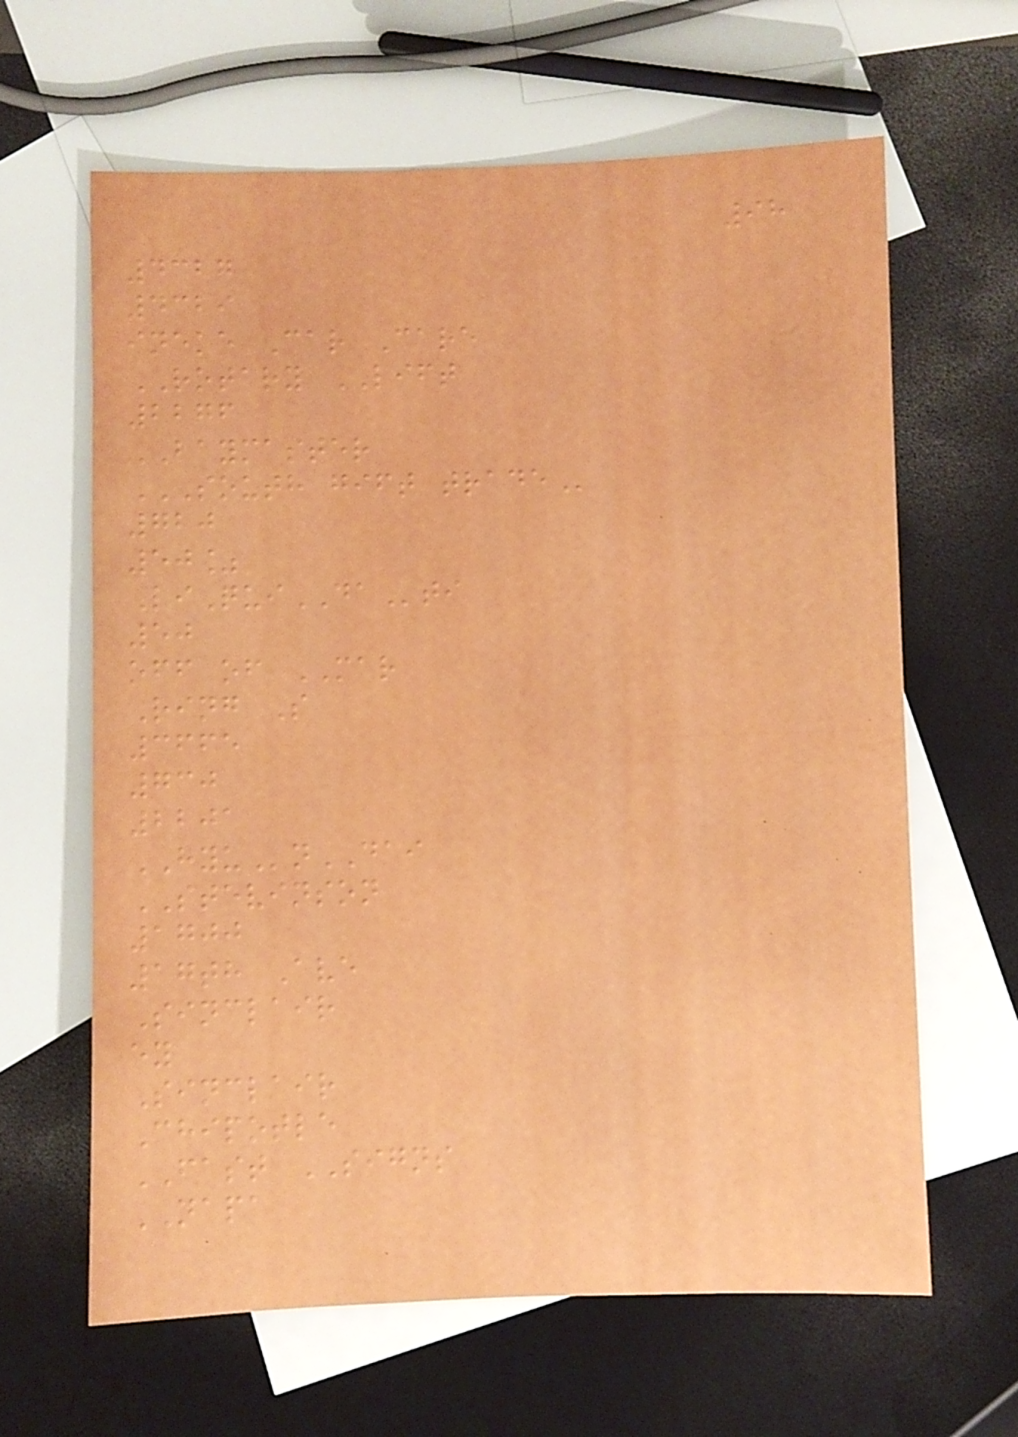98
4327
4329
ineke Car Care
ROTARY LIFT
2276
BAYMASTER
SOUTH GIFT TRADE
720
50%
LiQuiDAti
50
off of MAR
Ring S
3665
730
2201
HYUnDAI
STEVINSON
1700
17th Ave
Sinclair
ey
Sinclair
Chipotle
FAST SIGNS
NAPA
